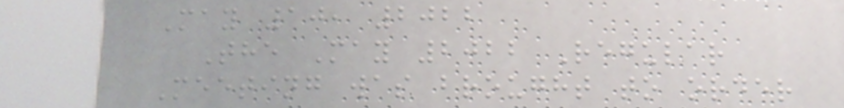May 10, 2022
The May 2022 Regular
Meeting was brought to order
